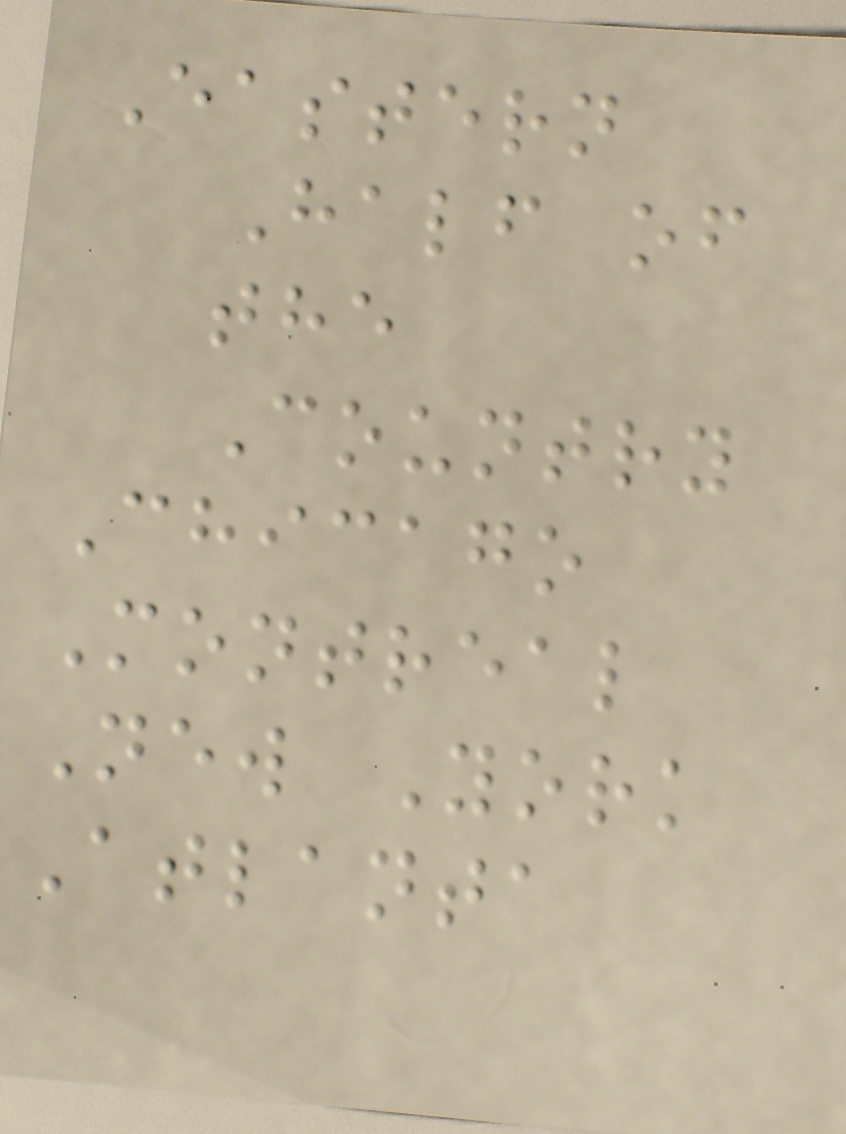Eastern
Half of
the
Country
Chicago
Montreal
New York
Atlanta
